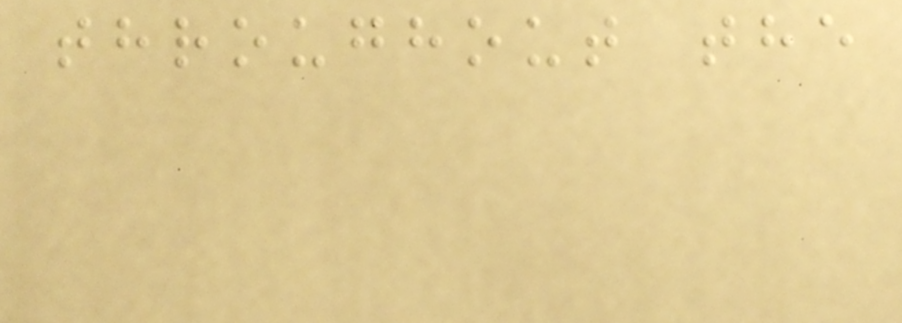throughout the
